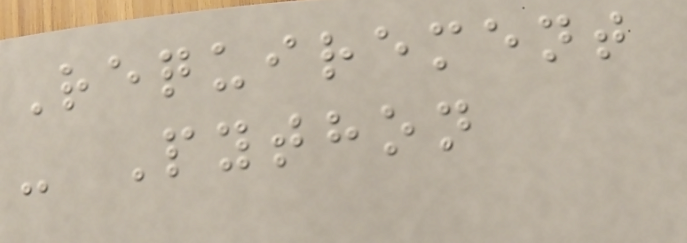Requirement
- Python
